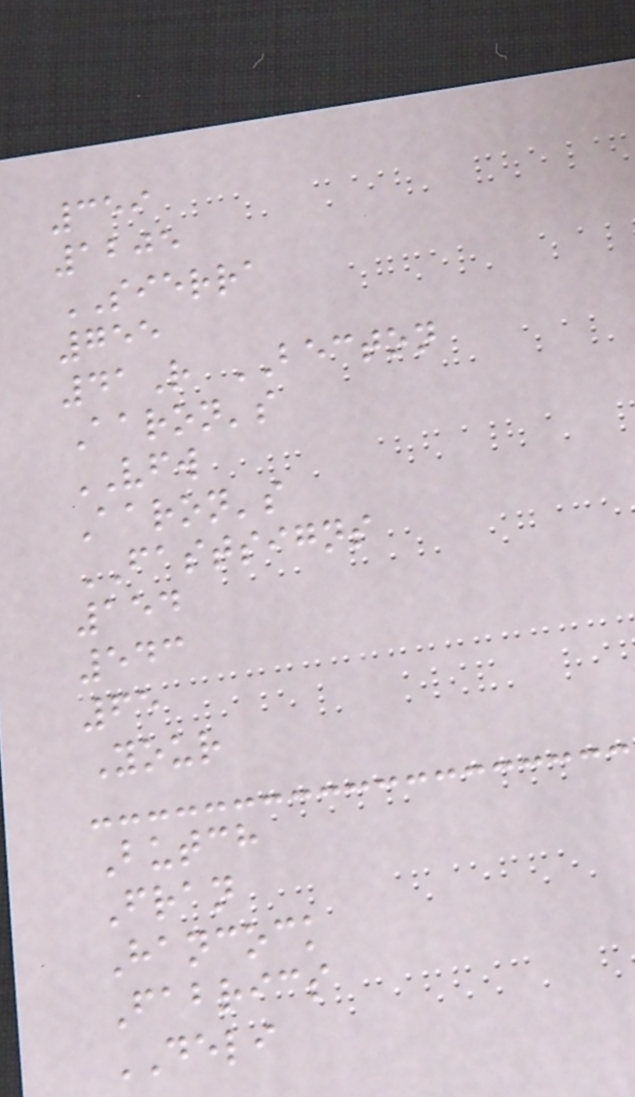359
1205
SIERRA
755
41R BECTON
Aaron's
VFW
Aaron's
FASTSIGNS
154
543
65
Your
Butch
Fran
Hancock
Fabrics
DELI
